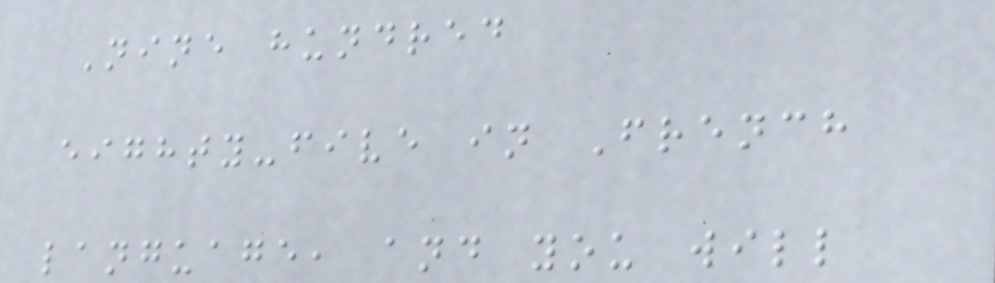Nine hundred
eighty-five in French
language, and you will
